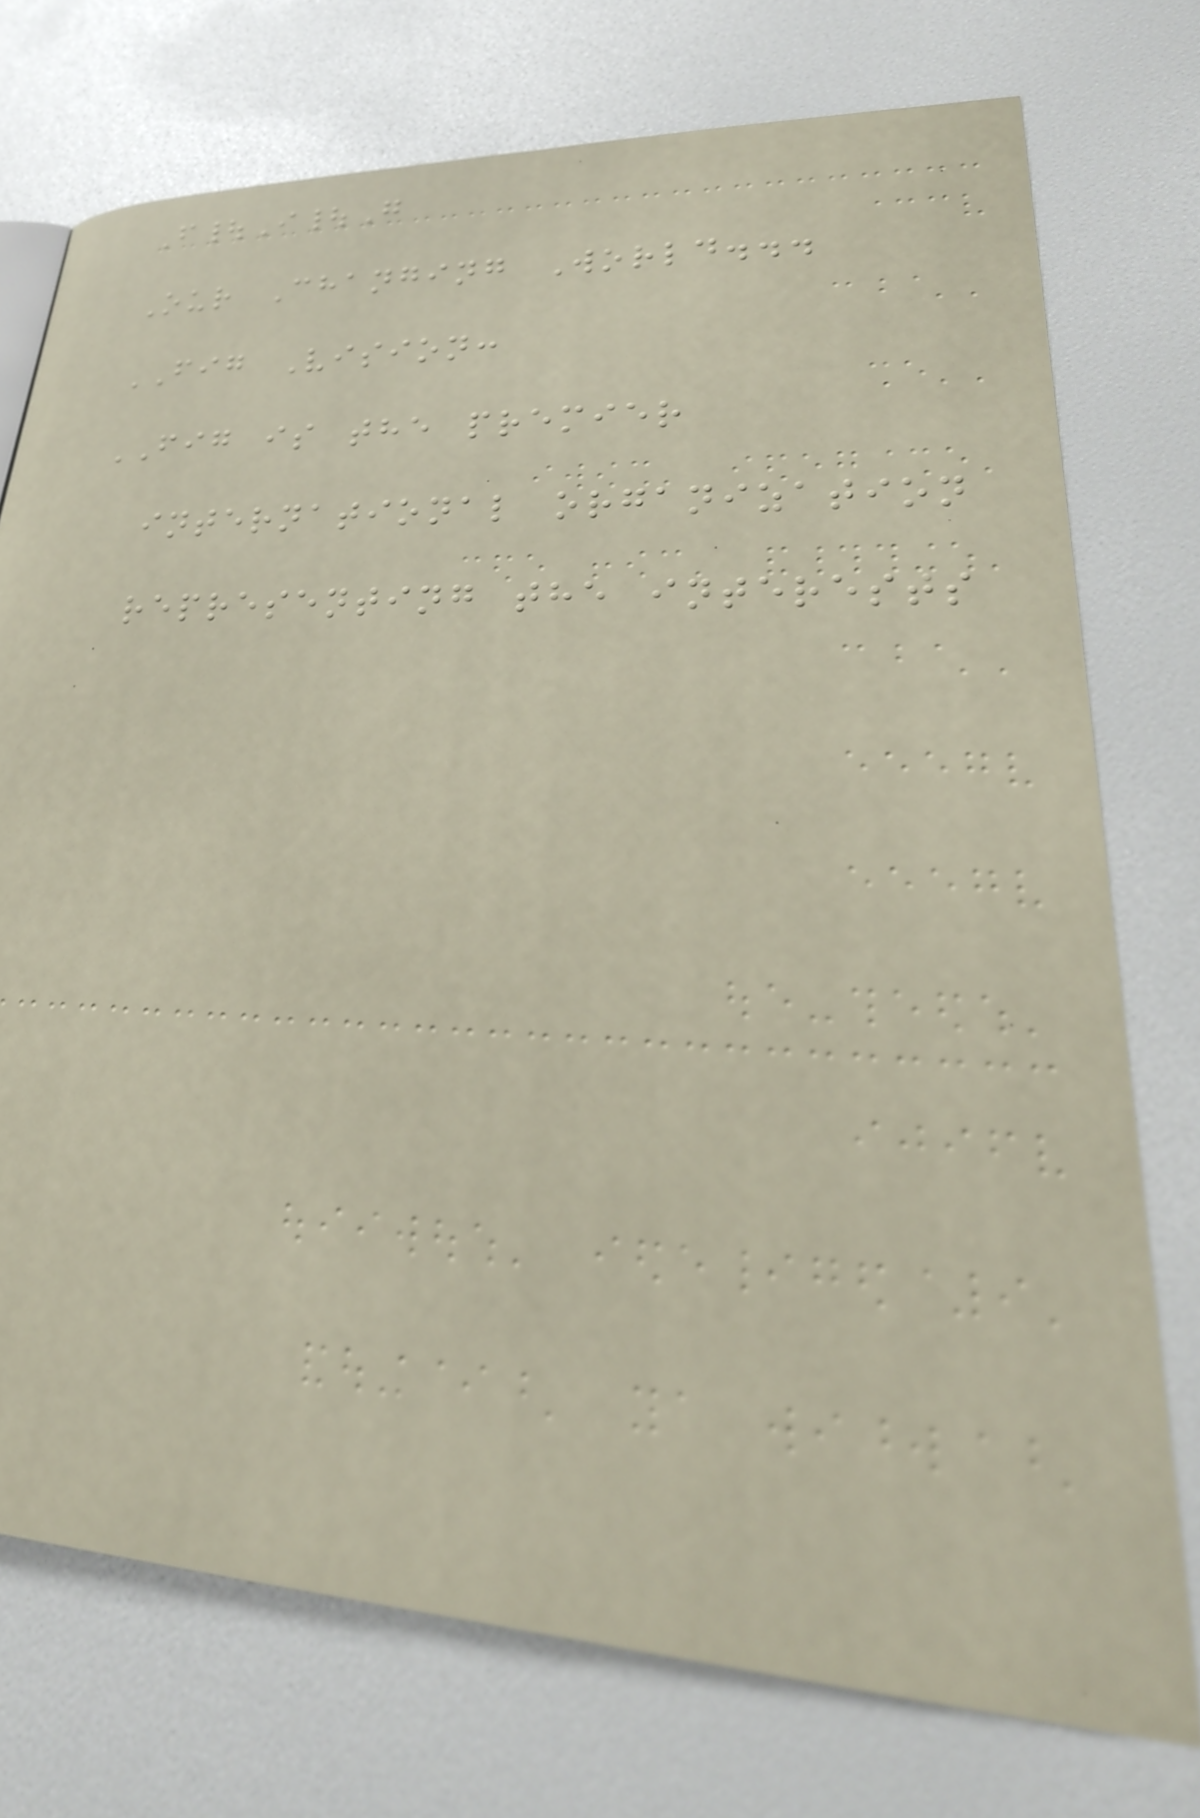F|I|G
Our Changing World...
FIG Vision:
FIG is the premier
international organization
representing the interests
